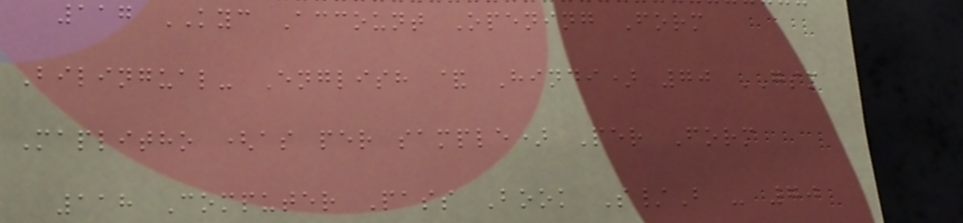117 KYC Account Opening Form
Bilingual- English & Hindi) 70 GSM
Maplitho (as per sample) Per Form
118 Computer Pass Book S/B - 70
